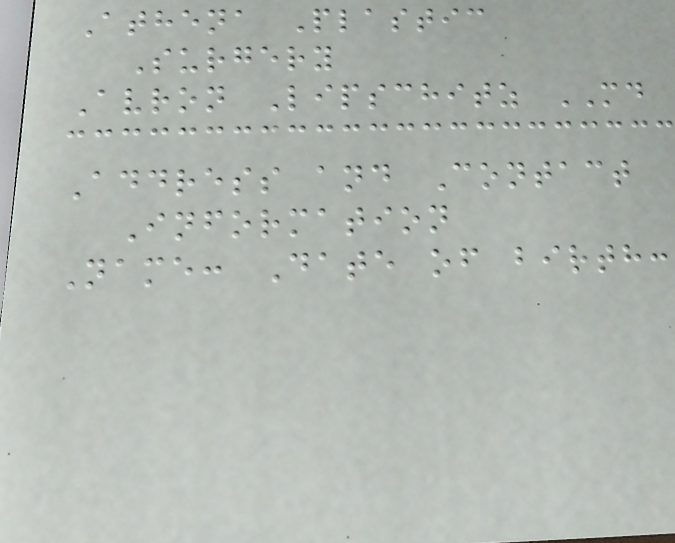Athena Plastic
Surgery
Avron Lipschitz MD
Address and Contact
Information
Name: Date of birth:
